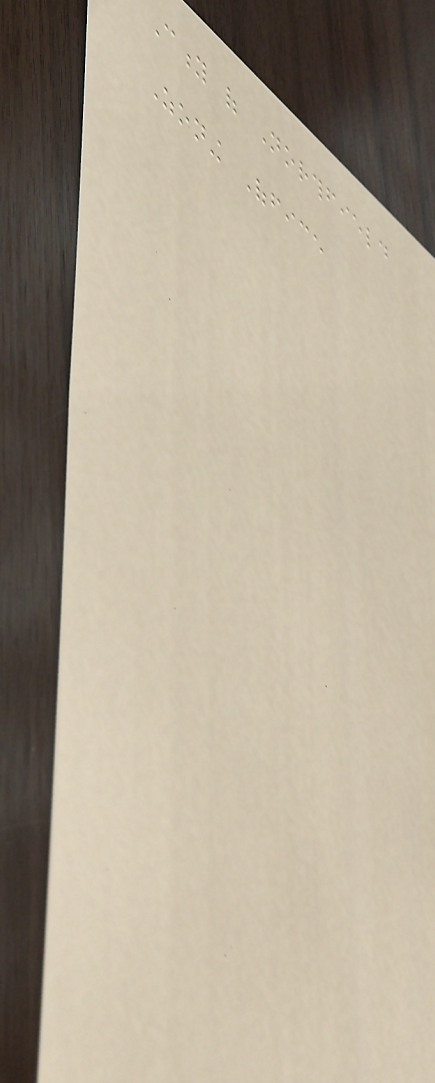City of Northfield
Zoning Office
